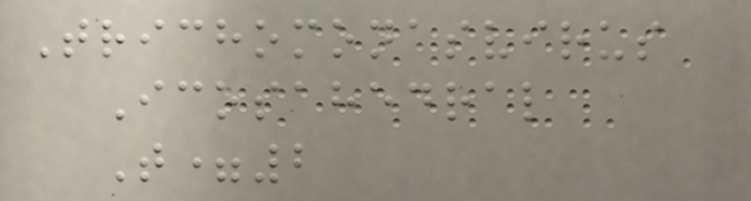Trichomonasvirus
Icosahedral
T=2
